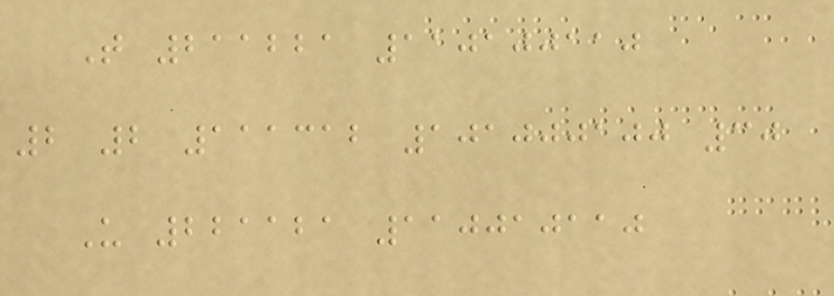T 211221 110100110
2 2 111312 101000100 30
U 221121 110010110
